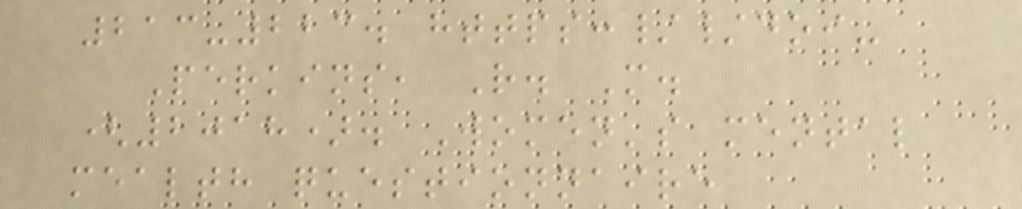213-223. https://doi-
Perkins, R. M.
(2018). Women's mental
mealth questionnaire
